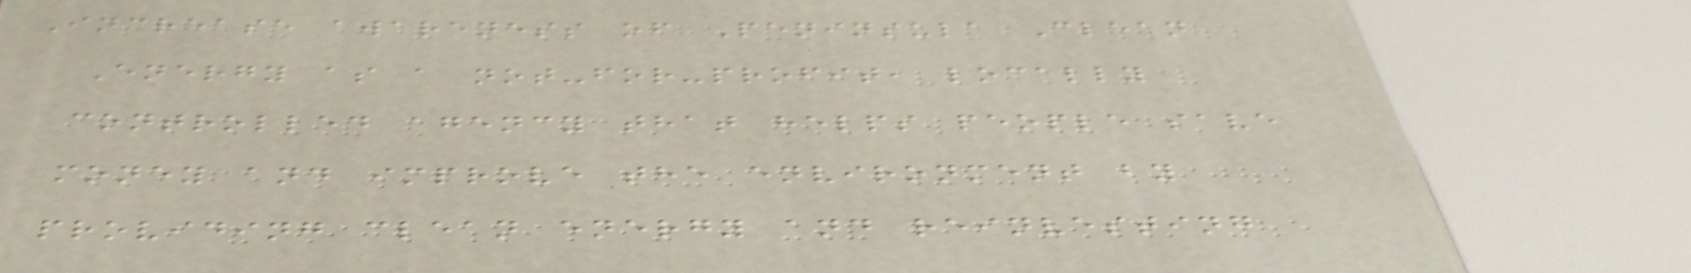Increase awareness of Peninsula Clean
Energy as a not-for-profit, locally
controlled agency that helps people save
money and improve the environment by
providing clean energy and reinvesting
